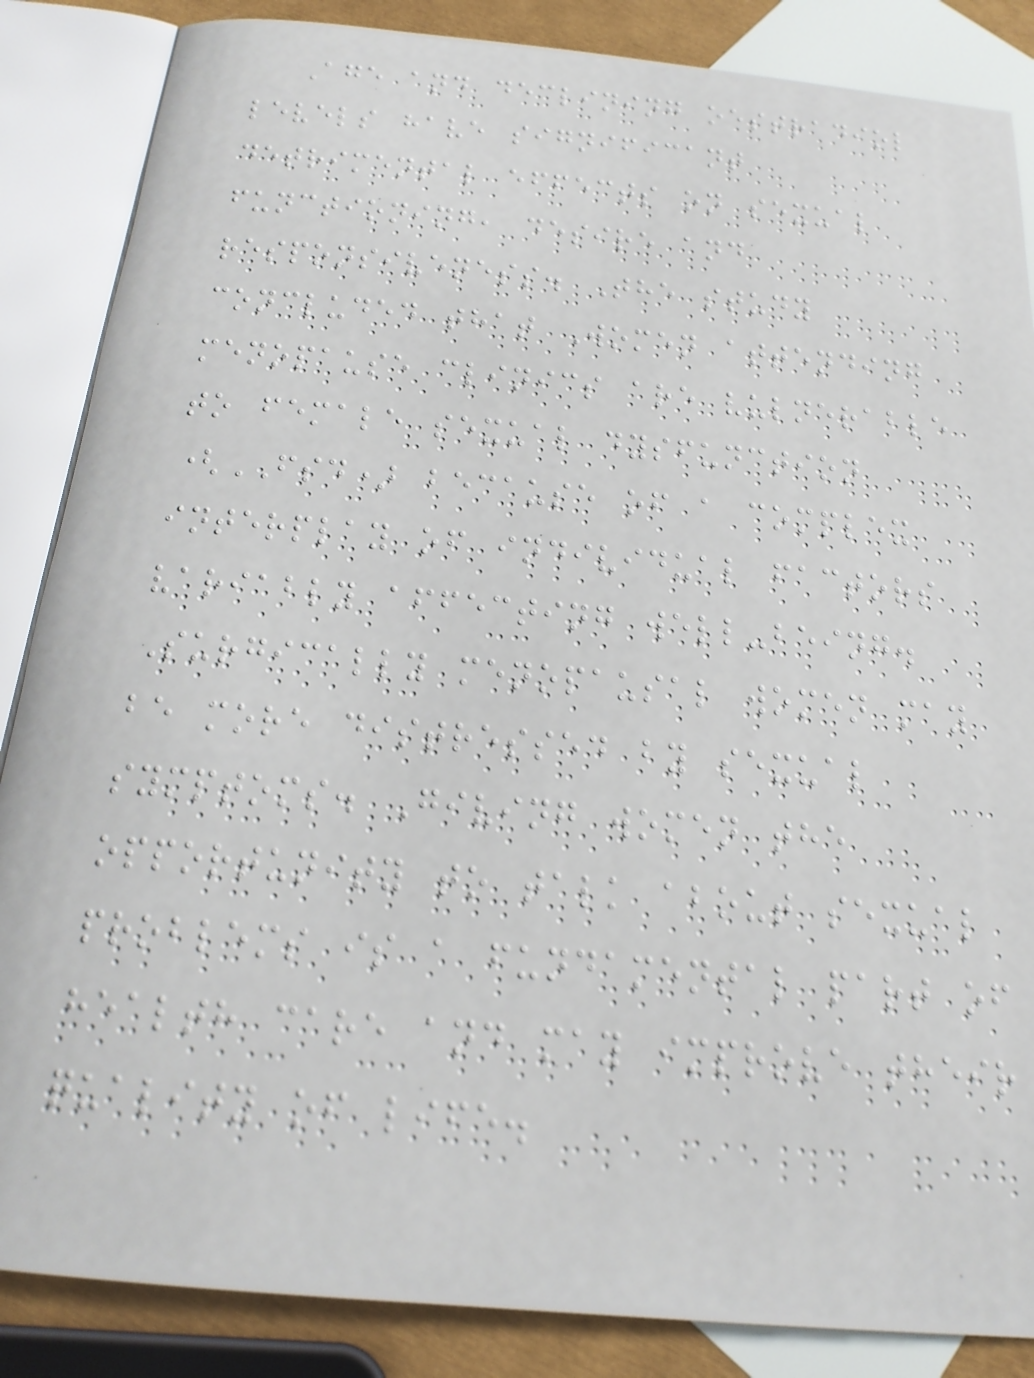Age and declining oestradiol
levels have significant
detrimental effects on sexual
functioning, desire and
responsiveness. The study
concluded that Women attending
menopause clinics are vulnerable
to female sexual dysfunction
(FSD) because of a complex
interplay of individual factors
variably affecting well-being.
Surgically menopausal women may
be more distressed by sexual
symptoms. Giving women the
opportunity to talk about sexual
problems is a fundamental part of
health care and may improve their
quality of life.
